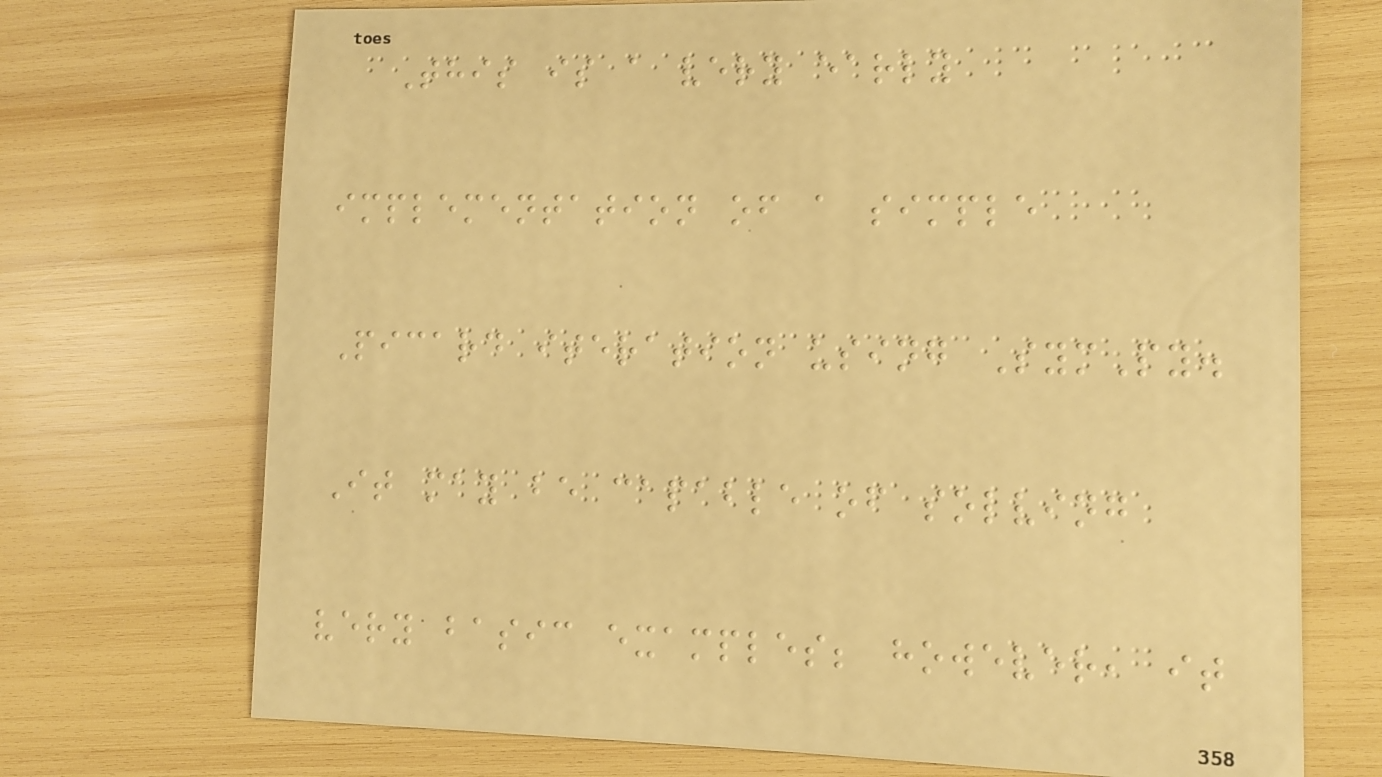This is a very early
implementation of a simple
Picard iteration using SymPy.
It may be capable of solving
very basic examples; however, it
